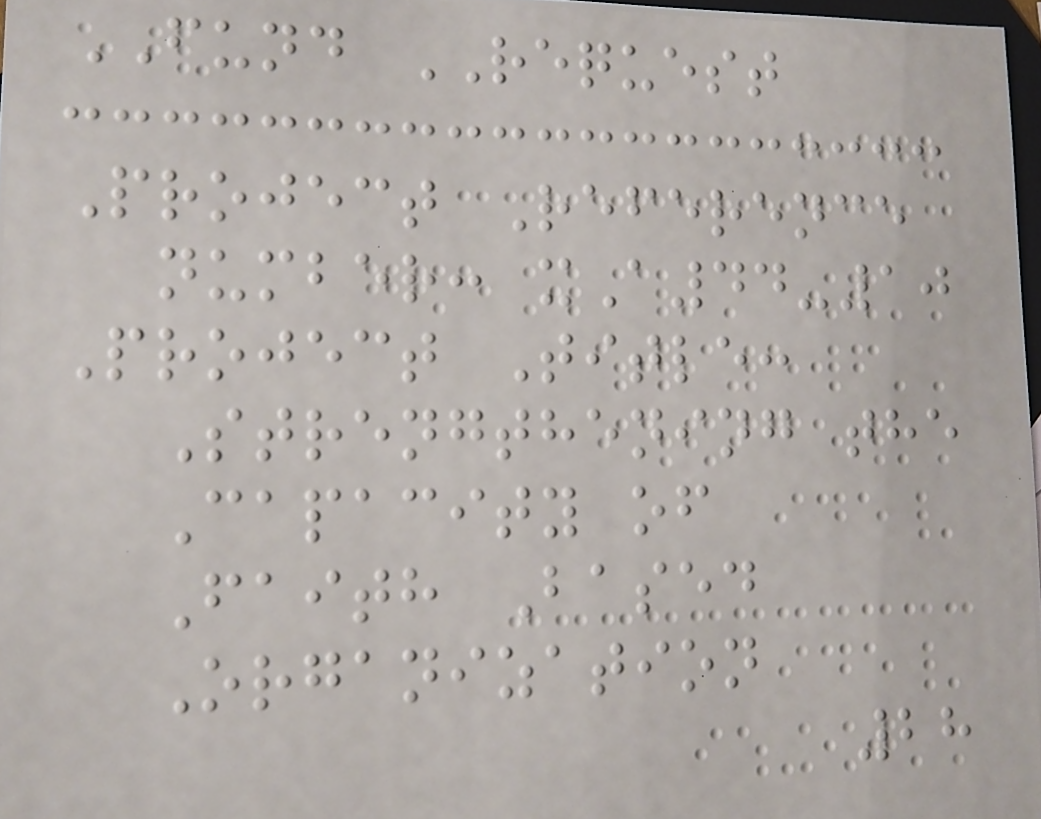FUND REQUEST
Project Reference
number: xA44-10
Project Title:
Strengthening the
Capacity of
Faith Based
Organization
28
